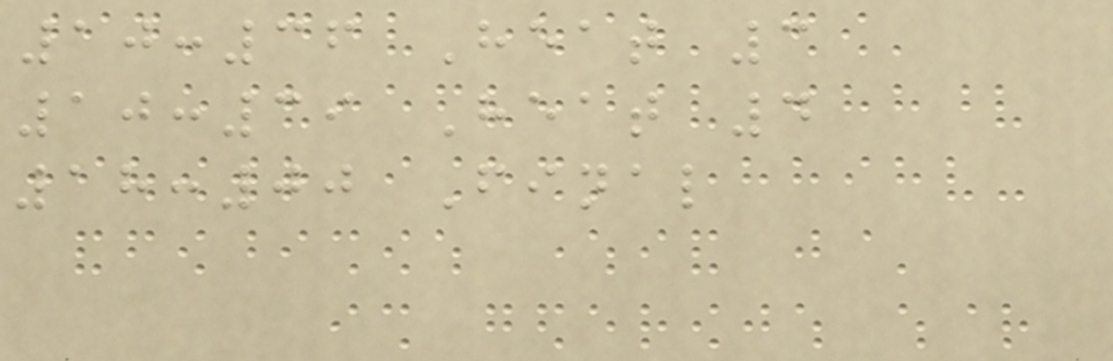10:36 Heat 3
10:39 Heat 4
18:00 Final
